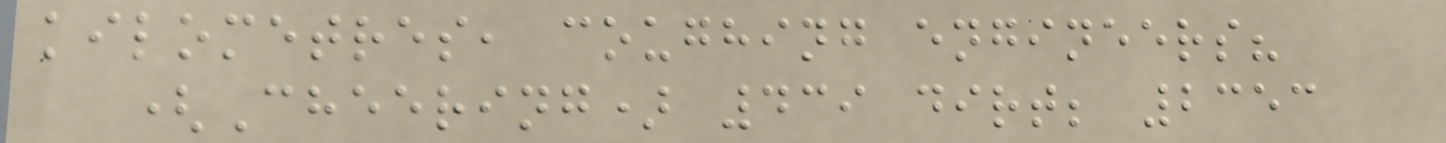kilometres, coughing engineers?
(Cheering) 439 dirt; 2353
